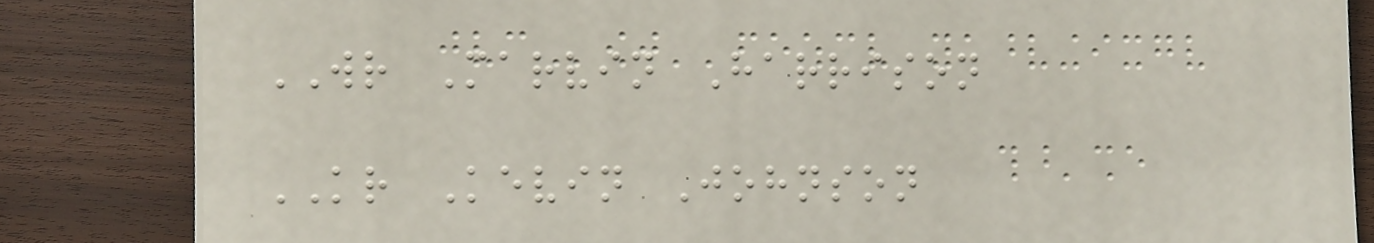WR Marvin Harrison
KR Kevin Johnson
